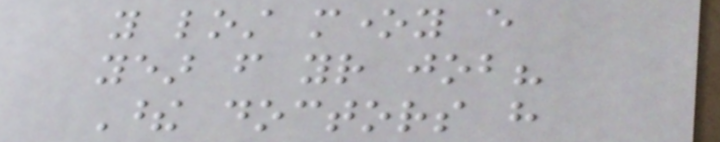you lost money every
year from your job?
These doctors have
